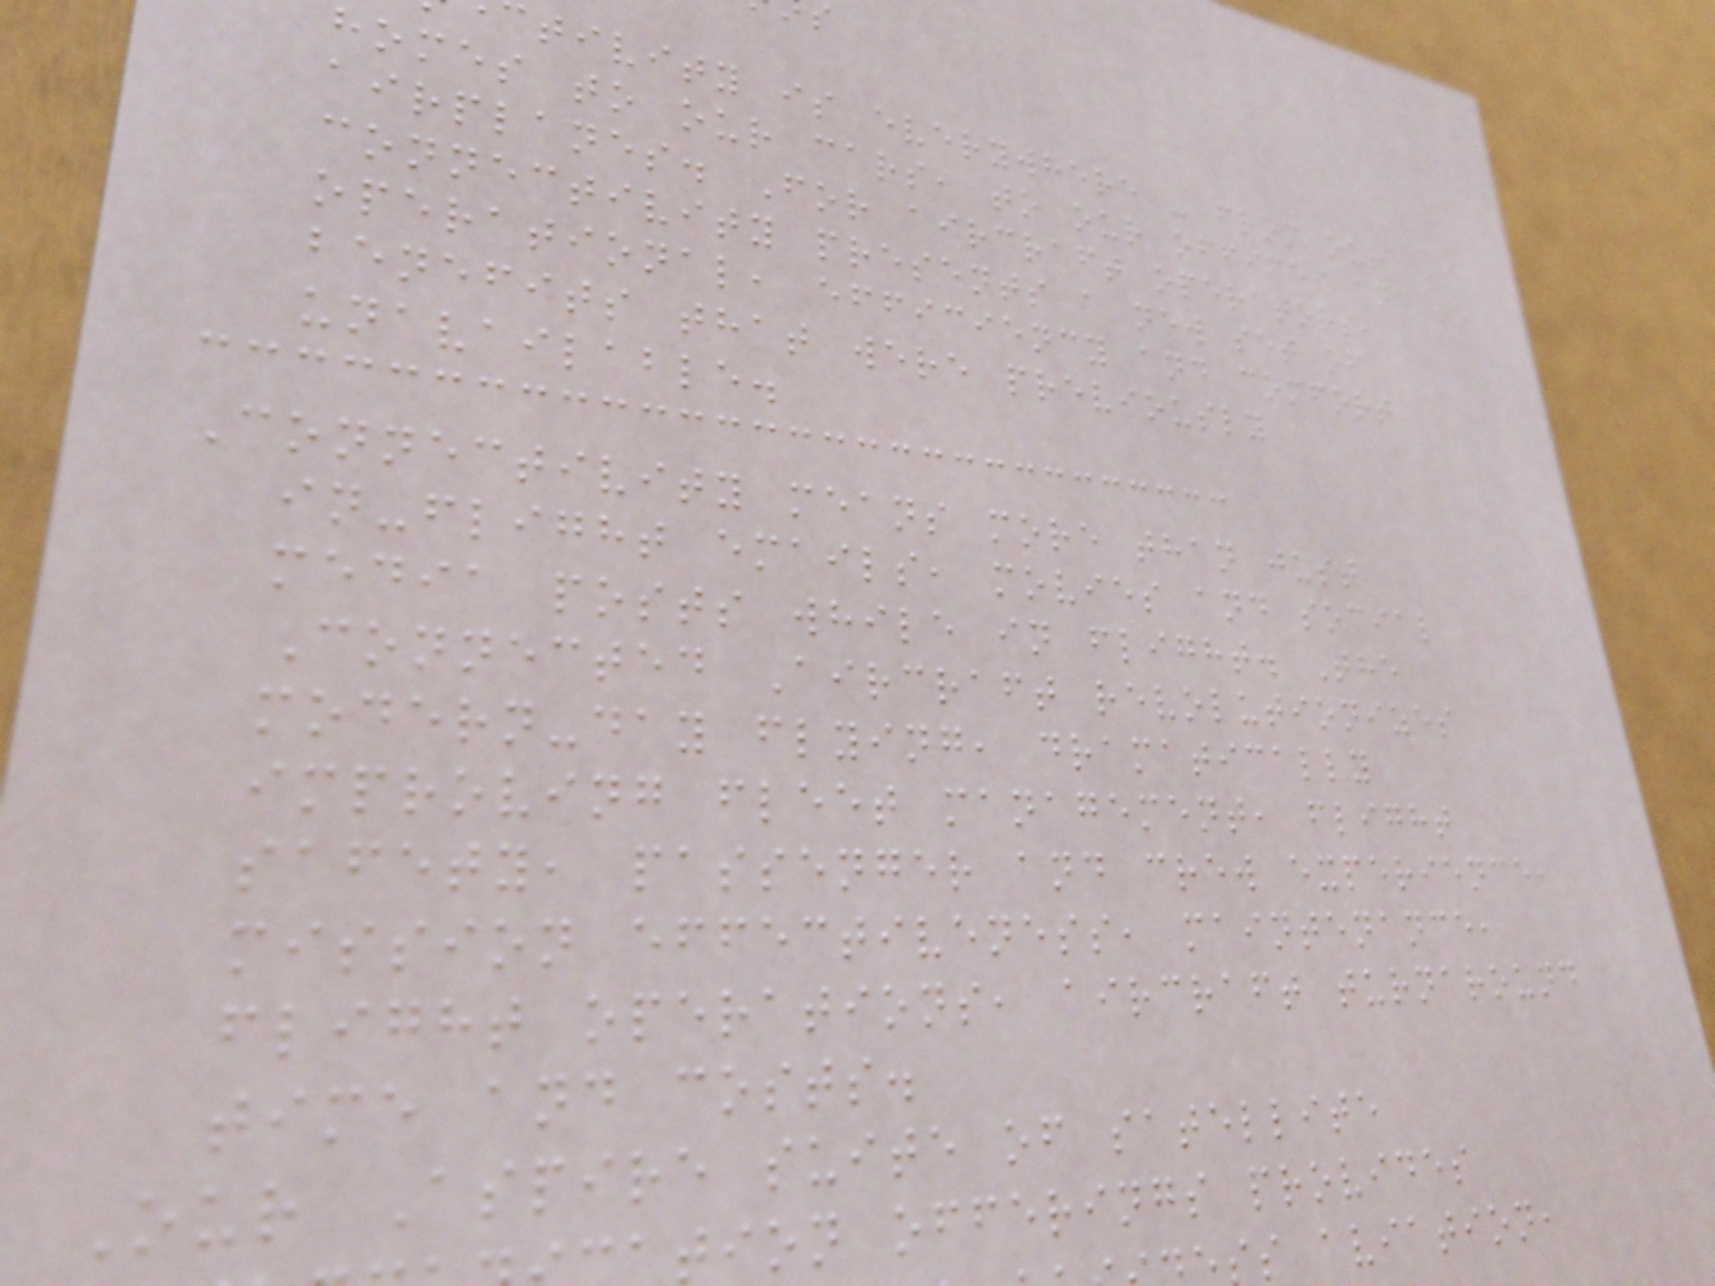tivity is everywhere - from our
homes to our cars, to our offices and to
airplanes. For aircraft operators,
connectivity presents a new set of
operational, efficiency and comfort
benefits that were previously
unavailable.
Connectivity means more than just
in-flight emails, movies and social
media posts while in flight. The
Connected Aircraft revolutionizes
modern-day flying, dramatically
improving fleet management, flight
safety, passenger and crew experience,
mission effectiveness, maintenance,
flight operations, aircraft turnaround
time and costs.
Our Aspire suite of satellite
tion offerings provides
ss aviation,
